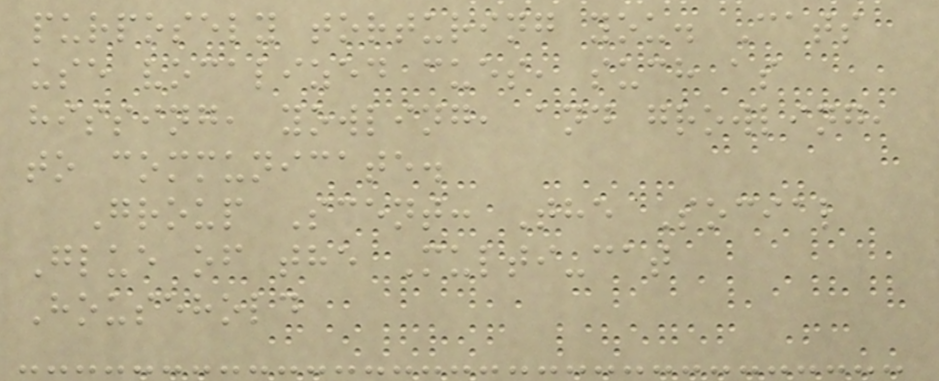purposely torturing you. Cats
use vocalized cues, such as
hissing, yowling, and growling,
to communicate.
Group Scent: The Social
Glue of the Multi-cat
Household
